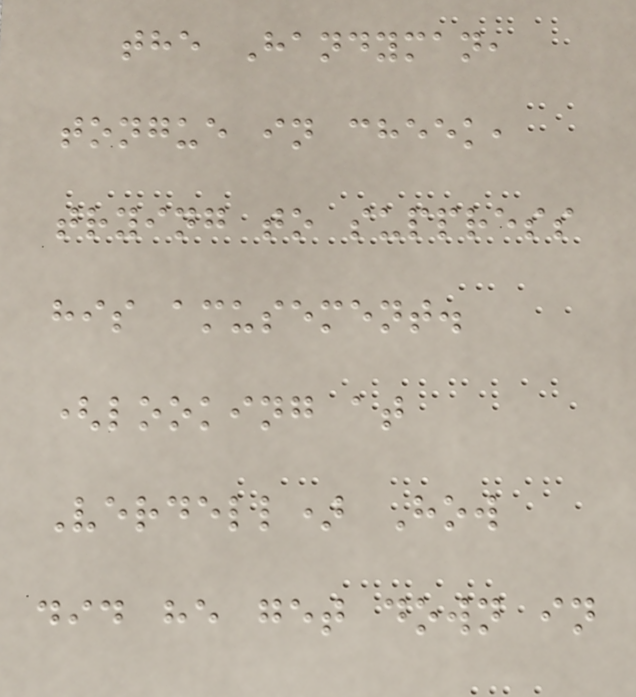the Handyman,
tongue in cheek,
trying to suppress
his amusement.
(looking at
Verdell) How
did he get down in
